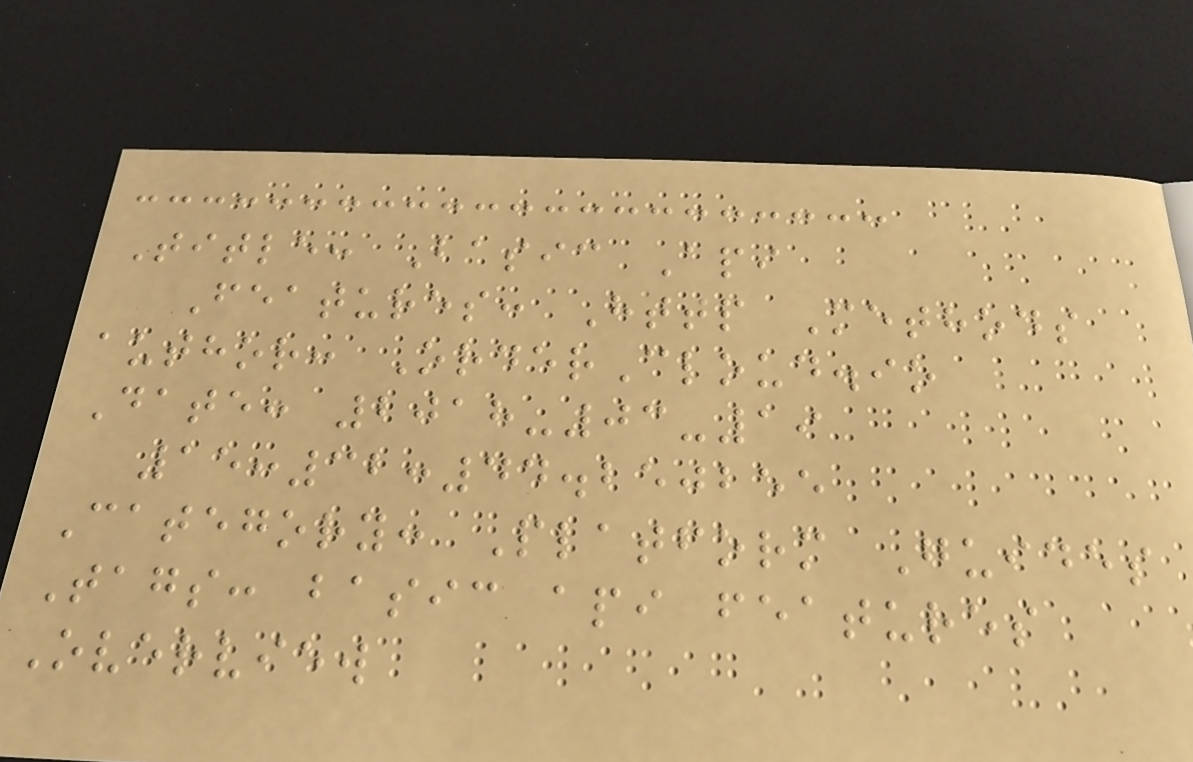Title: Basic Api
Features: Http Methods
author: OrderCloud.io
Date: 2018-03-19
15:32:44.250255
Category: Platform Guides
Tags: basic api features
Overview
